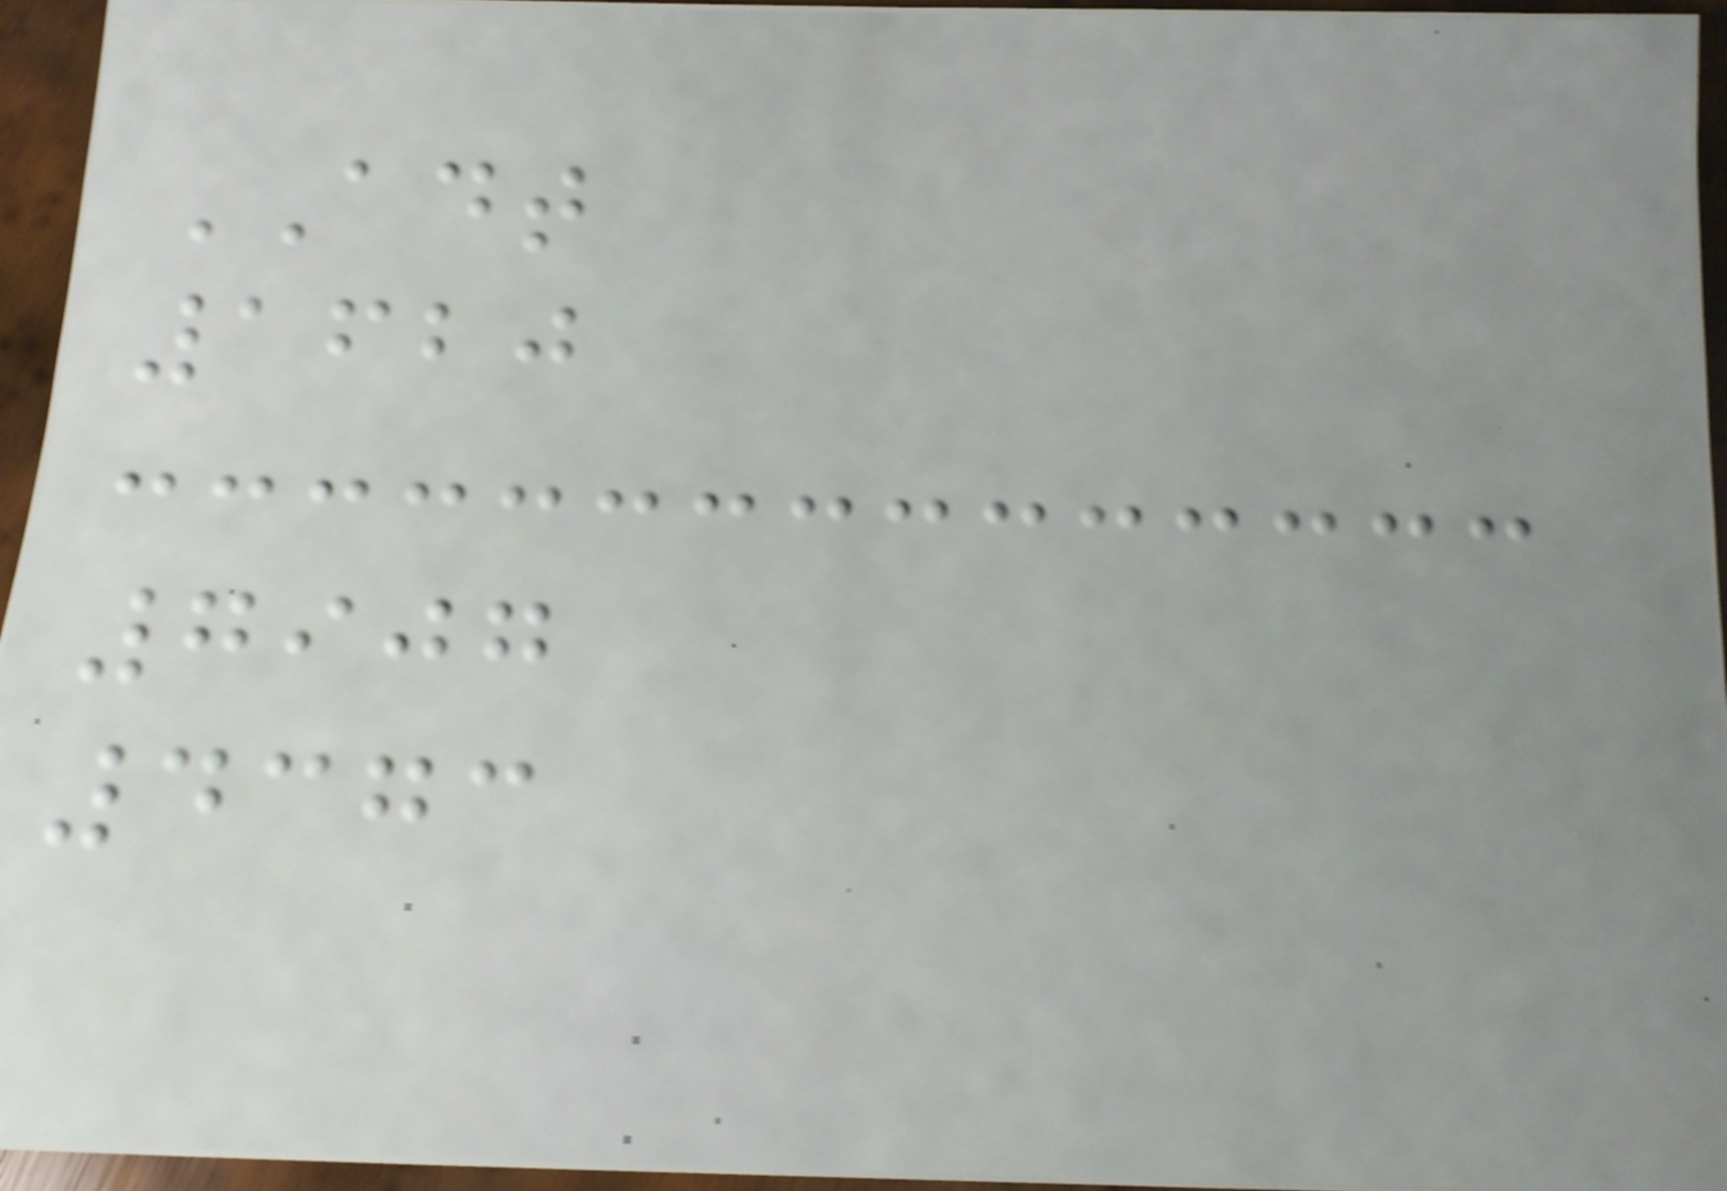ADT
1620
7907
4373
